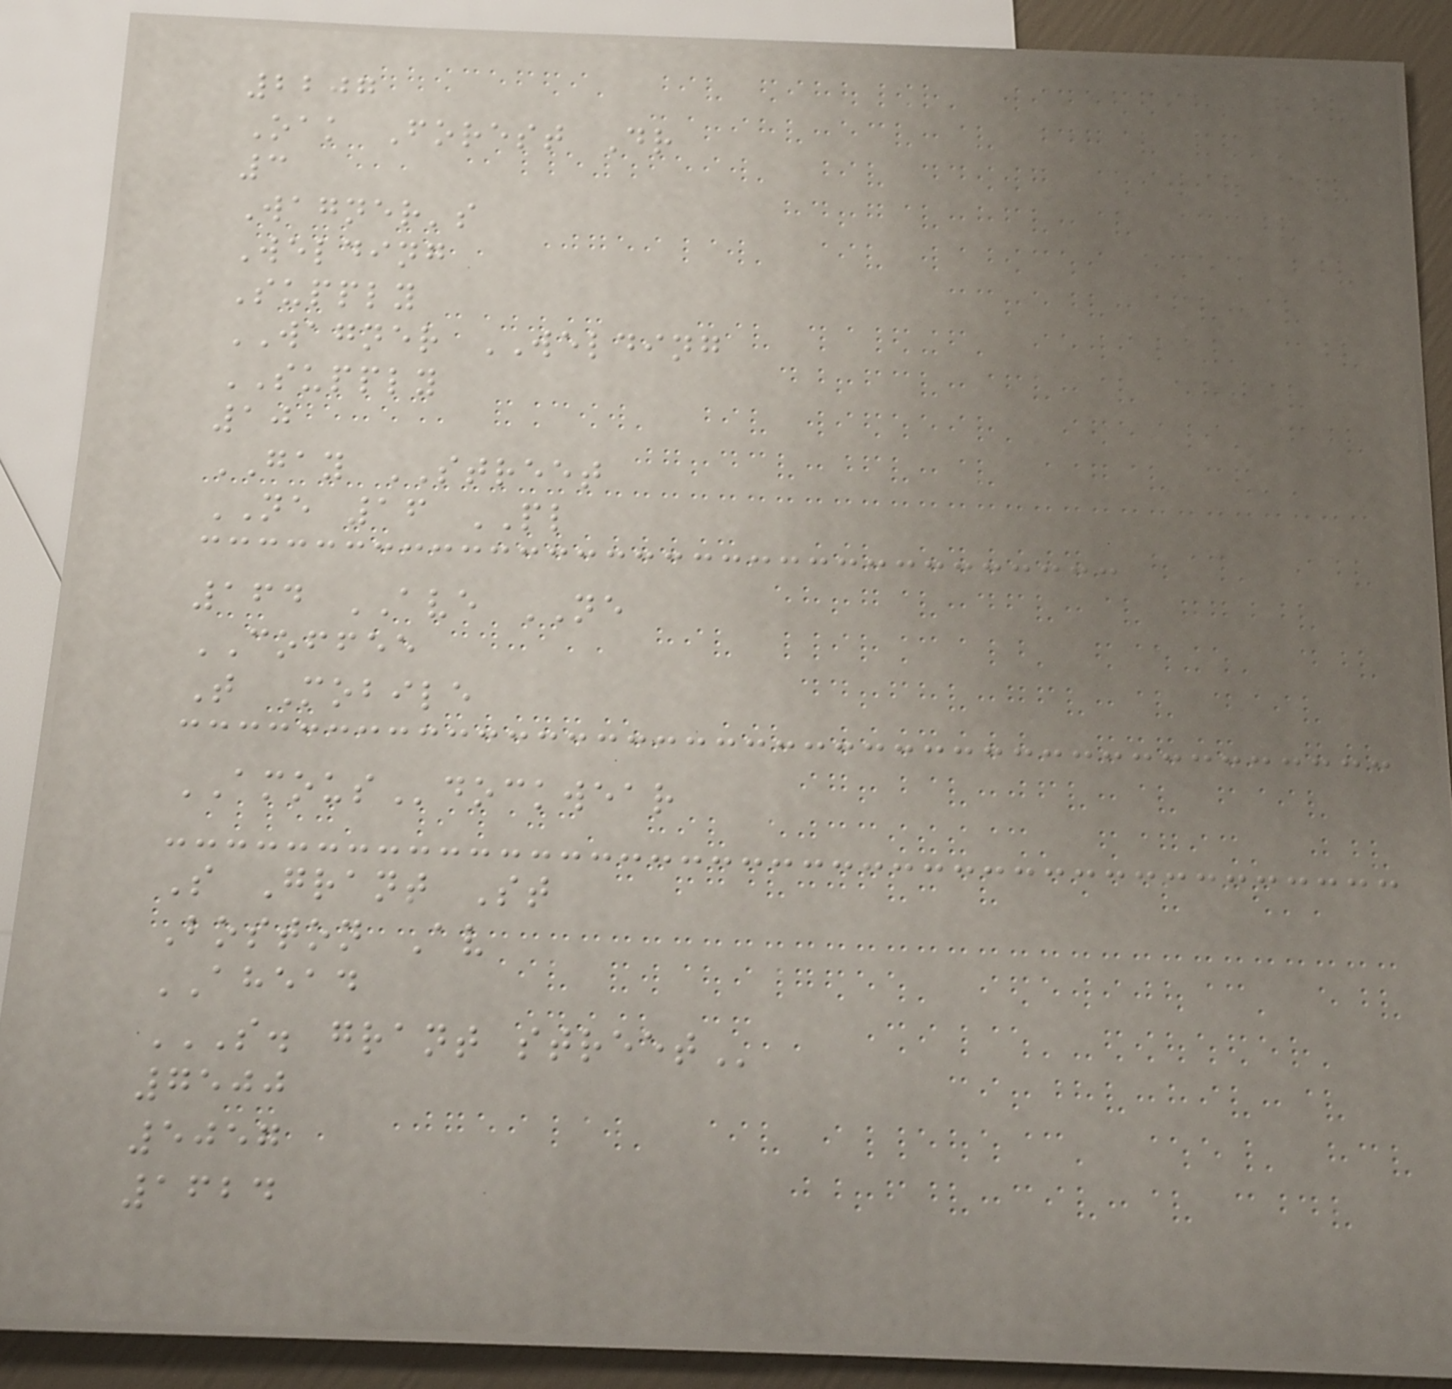2207
Oak Forest Dr
3
Wagner's
Welding
Supply
WAGNER WELDING
SUPPLY
10
GAY STREET
NE 16 PL
164 AVE NE
COFFEE
T Mobile
AMOUSdockwear
S Grant St
Boston Av
AHEAD
S. GRANT STREET
7500
5057
1624
